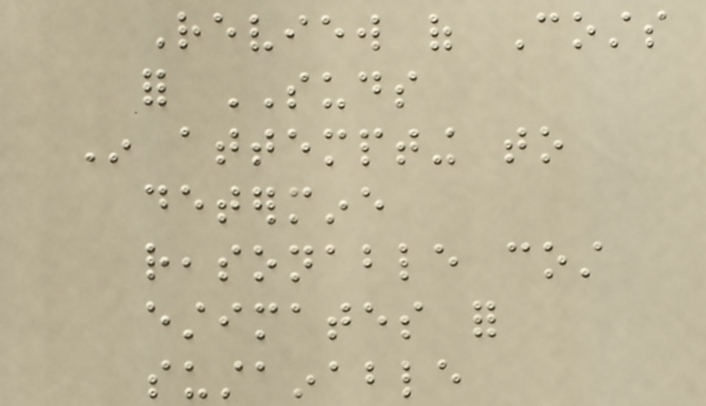Review of Costs
for SUDS
In attempting to
determine
reasonable cost
estimates for
sustainable
